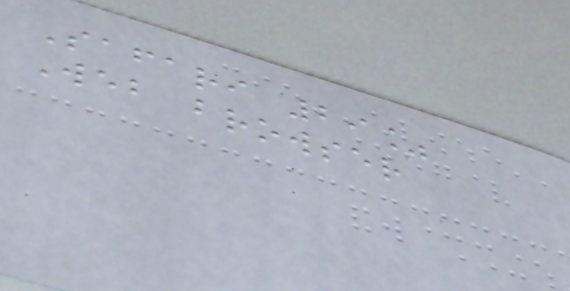Safari 29%
Web browser
